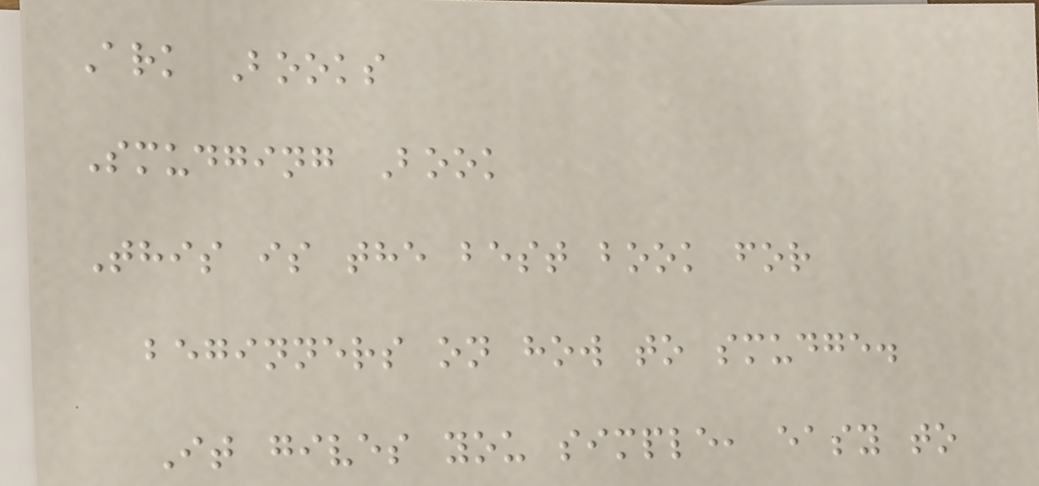Ark Books
Smudging Book
This is the best book for
beginners on how to smudge.
It gives you simple, easy to
